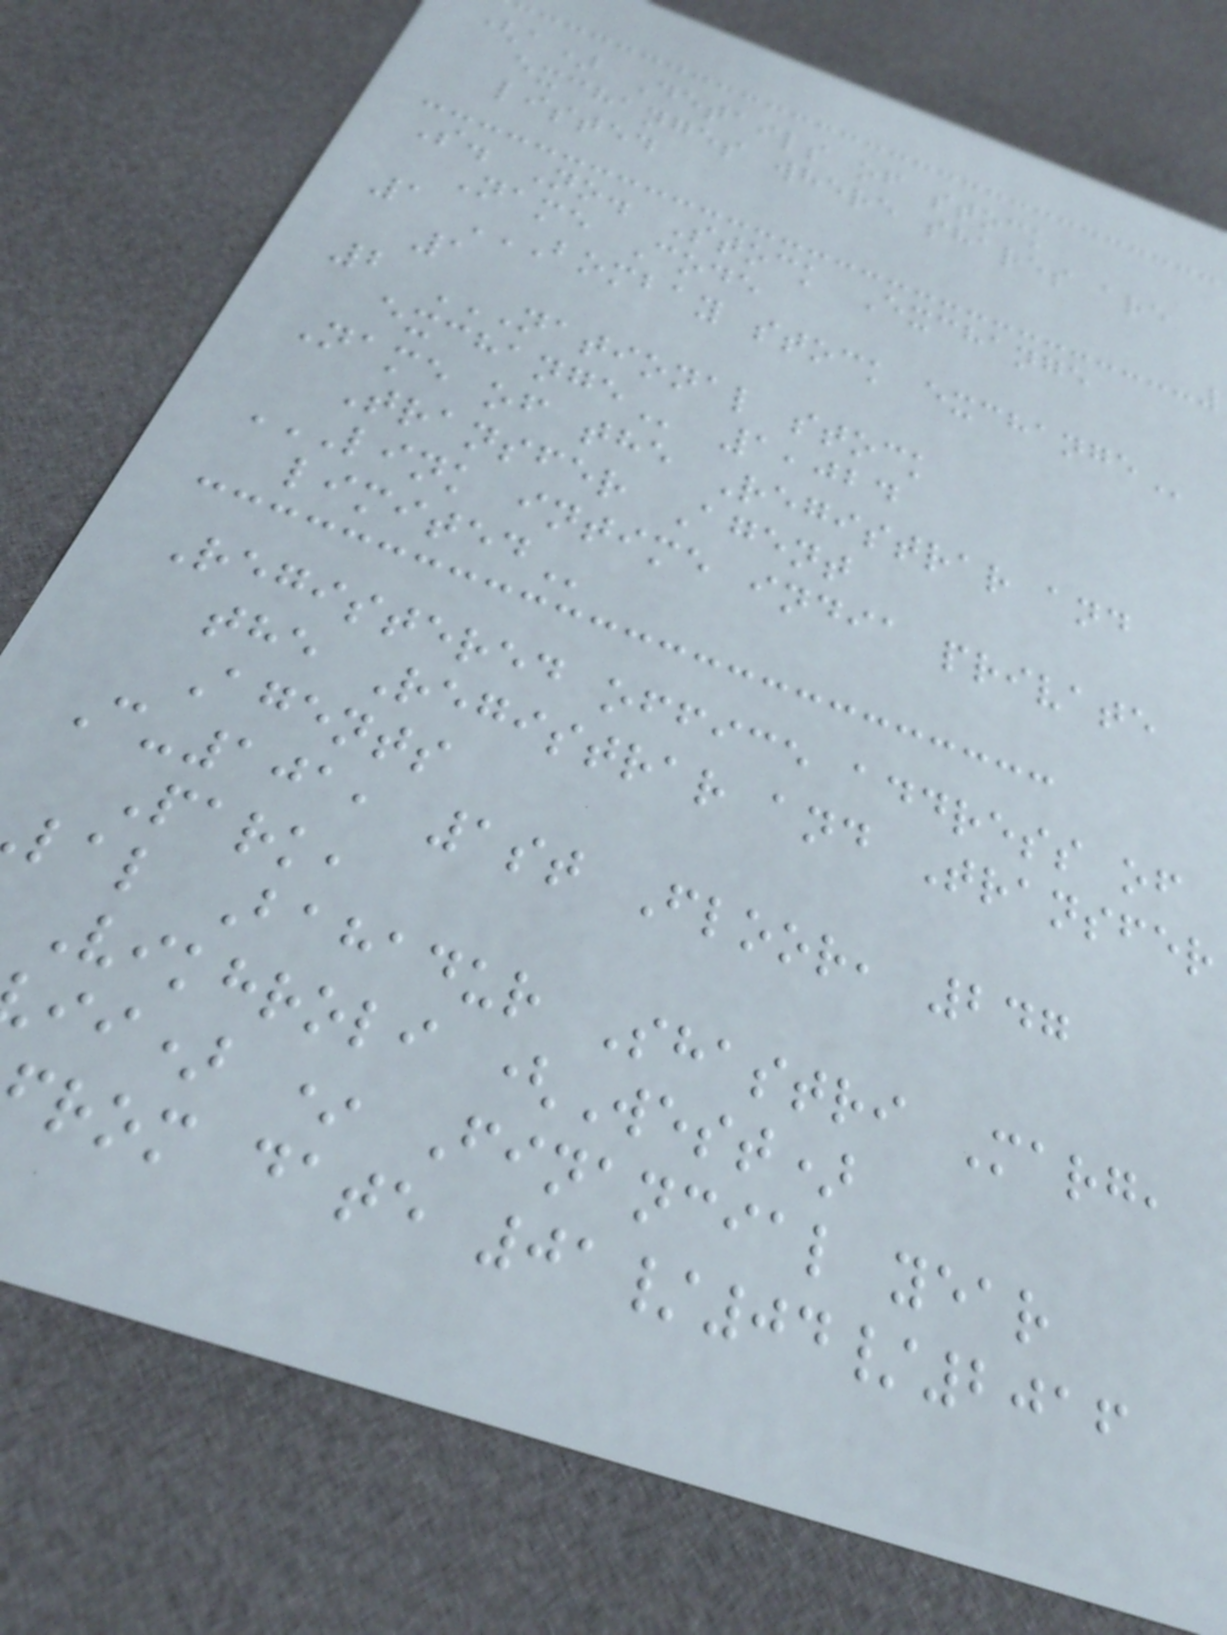(a) Details of stock
exchanges where shares are
listed
S. No. Stock Exchange
Name Code
1 BOMBAY STOCK EXCHANGE
1
2 NATIONAL STOCK
1,024
Name of the Registrar and
Transfer Agent
LINK INTIME INDIA PRIVATE
Registered office address of
the Registrar and Transfer
Agents
C-101, 1st Floor, 247
Park,
lal Bahadur Shastri Marg,
Vikhroli (West)
ii) * Financial year
rom date 01/04/2016
